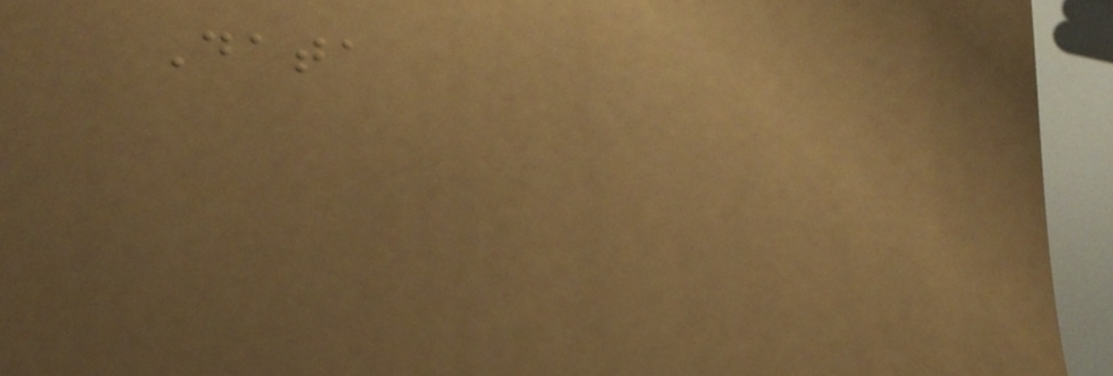Data
